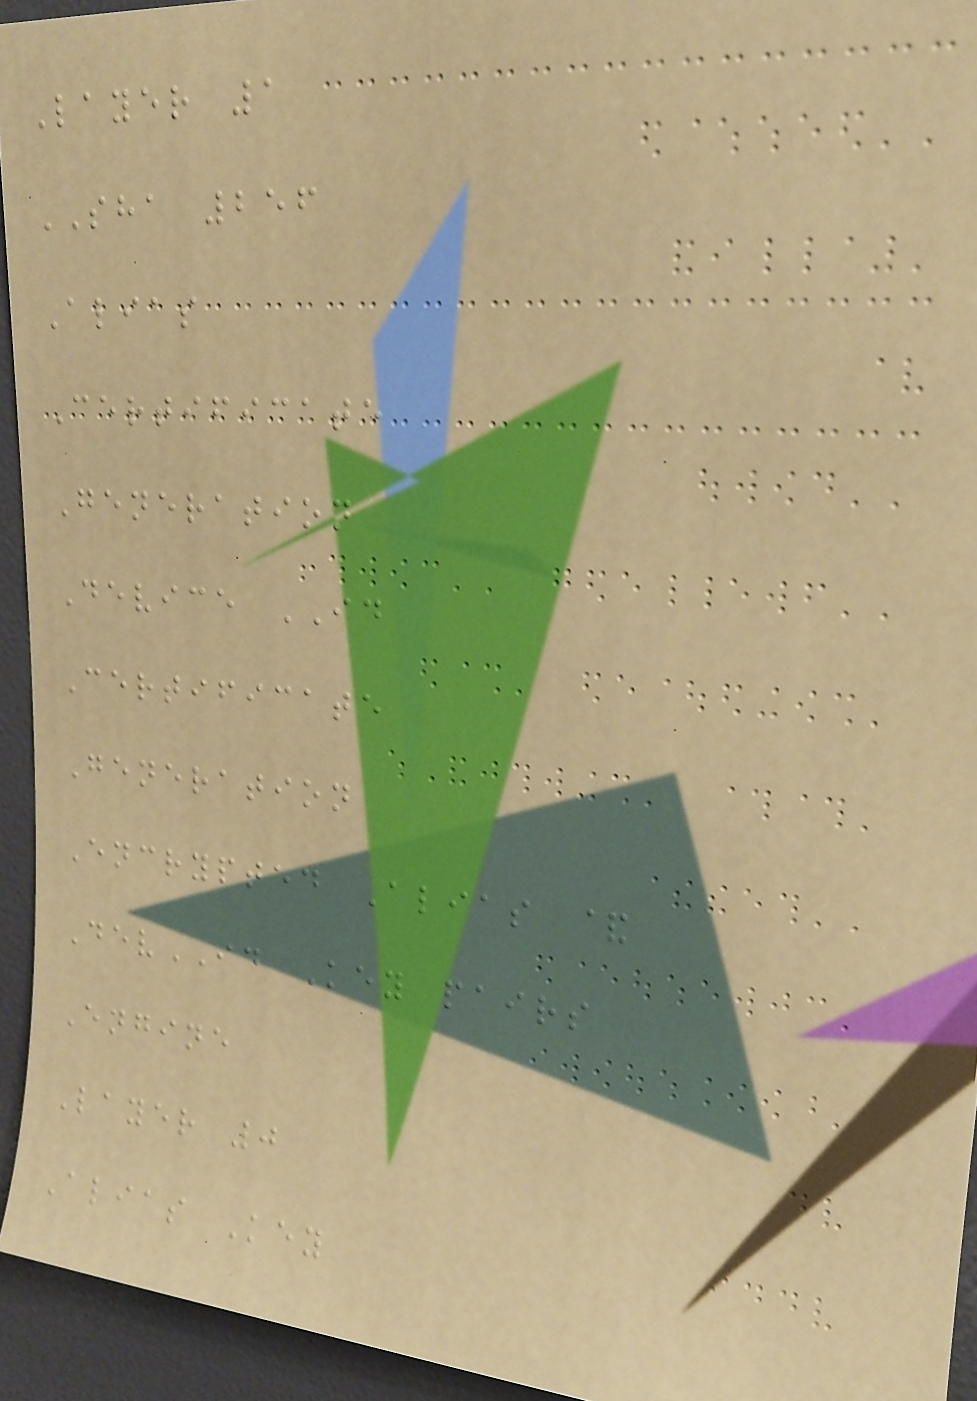Layer 1
SHA 256
Alias
Certificate
Generation
Device ID
Certificate
Generation
Encrypted Alias &
DevID Key pairs
Engine
Layer 0
Alias Key
